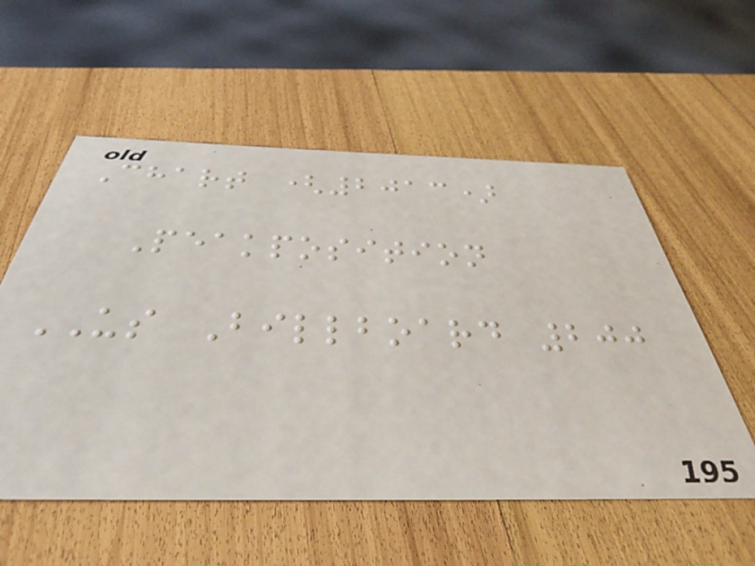Chart (2013)
Peakposition
US Billboard 200
